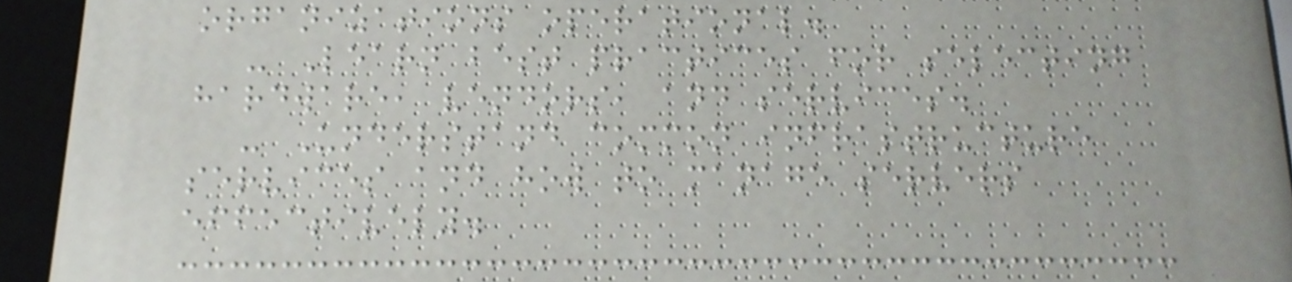organizations operational.
- Learn best practices for selecting
hardware, vendors, and services.
- Understand common infrastructure
services and how to manage servers
effectively.
